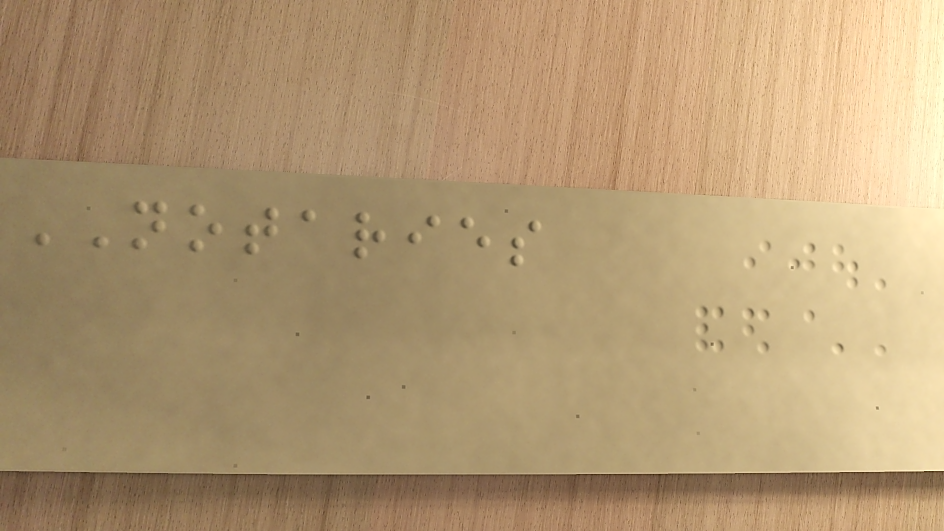NOTARIES
